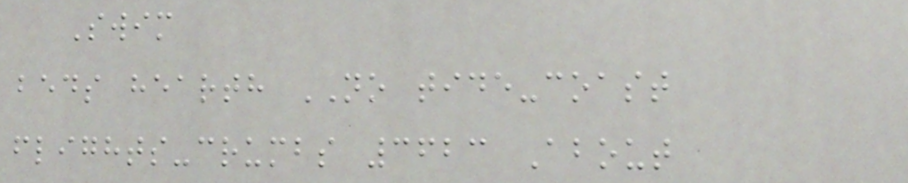Swim
beds hearth NO tide-coast
flights-crumbs 3623 About
